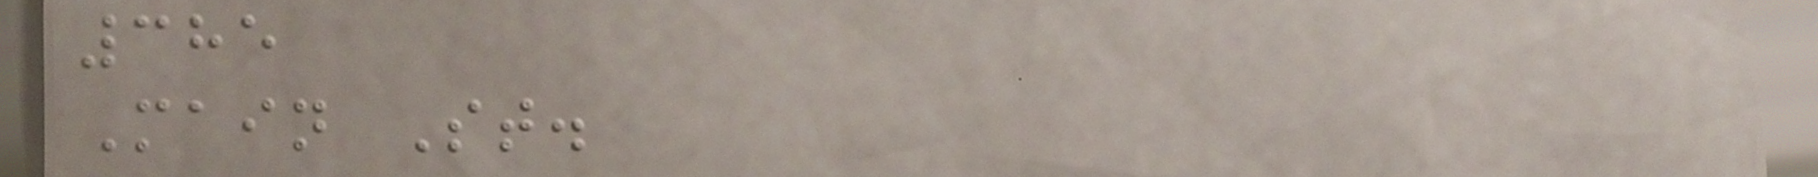385
Main St.
